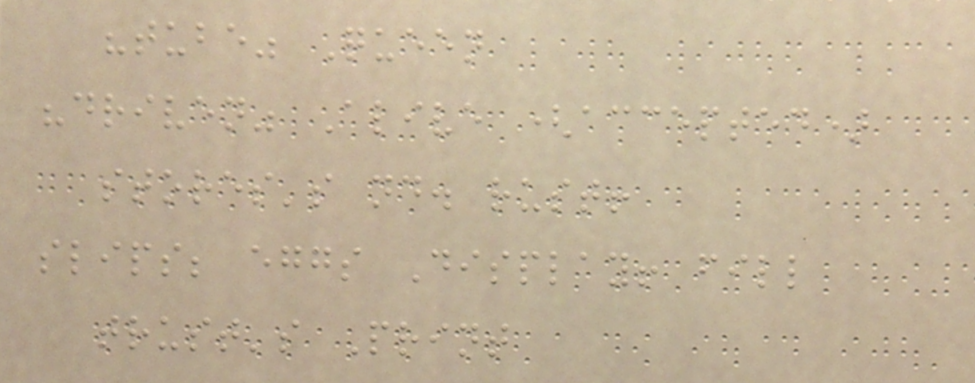"tube" Queen
"driven" Alive (accepted)
stores's nd. rust!
slips; eggs Display! fill
trust's Print
